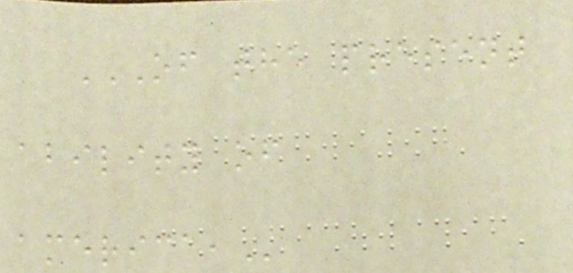OF THE PRESENT
ABILITY OF
AMERICA,
